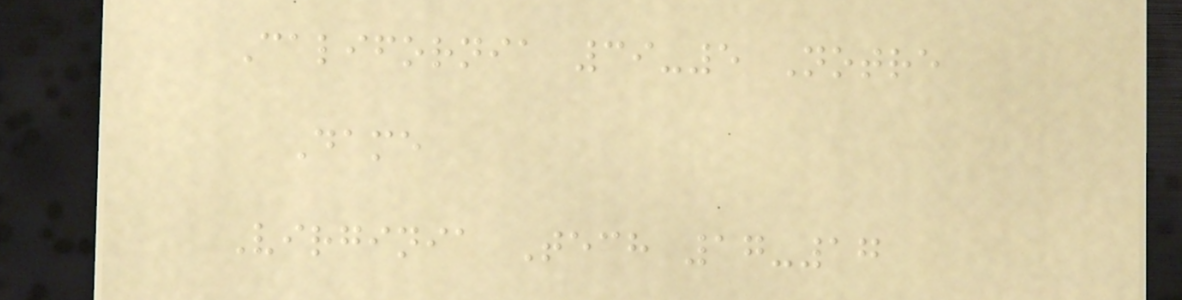California 39-5 Notre
Dame
Virginia Tech 17-17
